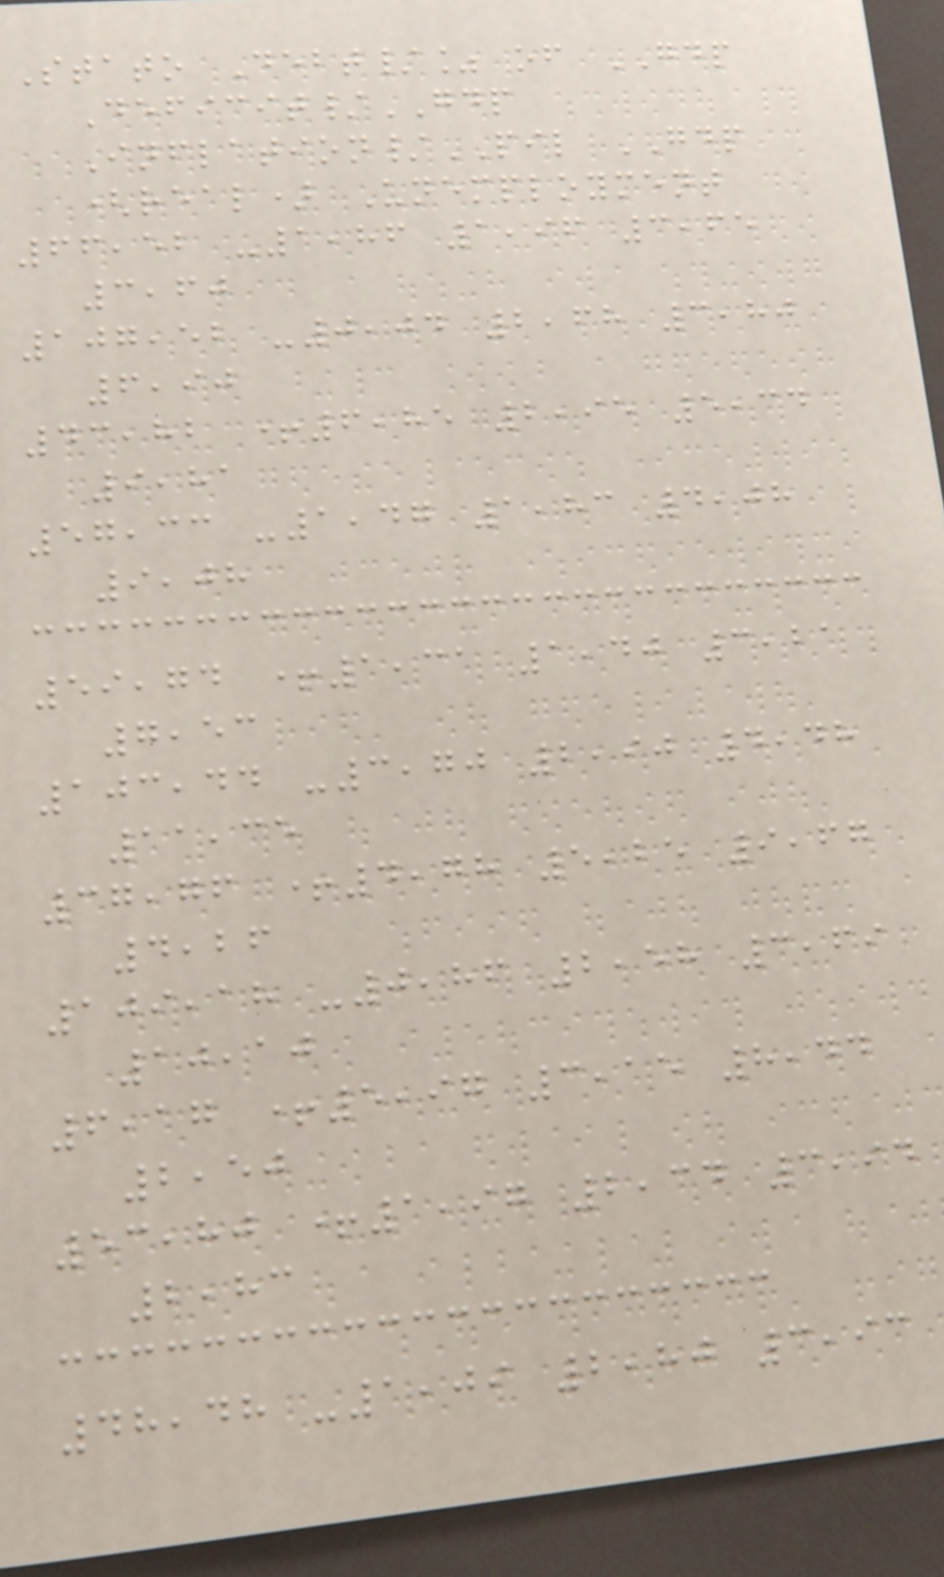Stato Debt/% of GDP
Deficit/GDP
Inflation/PIL GDP
(real) Unemployment
66,52 -1,86 1,96 3,65
3,60
107,52 -0,04 2,68 3,80
6,90
43,82 +6,85 2,95 5,34
9,81
57,33 -1,47 1,83 4,08
9,08
59,74 +1,31 1,40 3,21
7,53
103,44 -3,70 2,90 4,48
11,35
37,76 +4,78 5,25 9,67
4,26
109,18 -0,86 2,58 3,69
10,10
6,17 +5,97 3,15 8,44
2,50
53,80 +1,97 2,34 3,94
2,83
48,48 -1,09 2,80 3,93
